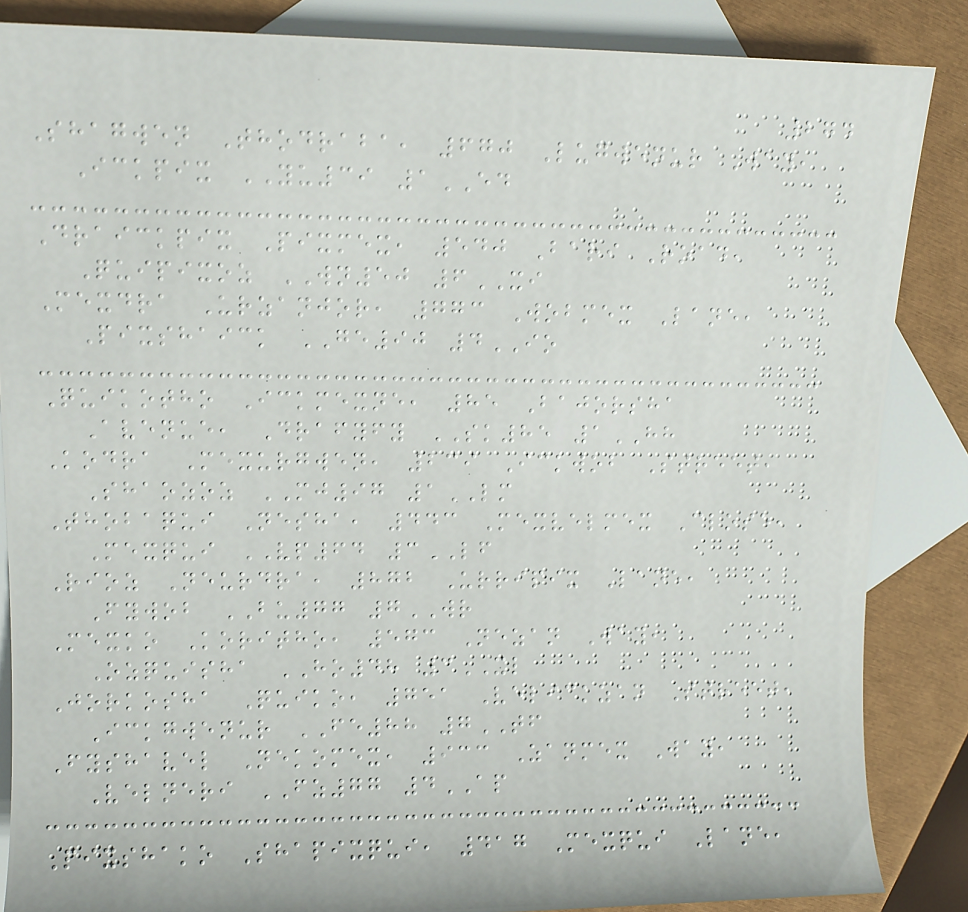274
Shagwen Thodraba, 670 Lugwenur Way,
Ickpix YU39 1ED
Draickpix Pixmex, 540 Bari Road,
Quipixoz WN50 6XI
Mexdra Urzanjor, 773 Wobmex Lane,
Pixshaick GE90 4IO
Quikotho Ickmexne, 85 Bajorsha
Avenue, Drafyfy SK85 1HH
Kodra Mexurgwen, 239 Ickwob Street,
Shaozoz MJ97 1LM
Thobaqui Nesha, 443 Mexvelmex Close,
Mexqui VP64 3LF
Rioz Neurdra, 872 Urripix Lane,
Fywob BU77 7WR
Mexko Koritho, 573 Nezan Way,
Ozquisha HO48 3XL
Jorkosha Quiko, 751 Velickzan Street,
Ickgwenur FE88 7TF
Fyshavel Nekomex, 933 Zanmex Way,
Velneri FZ77 4AP
Pixshako Shapixqui, 417 Mexqui Lane,
